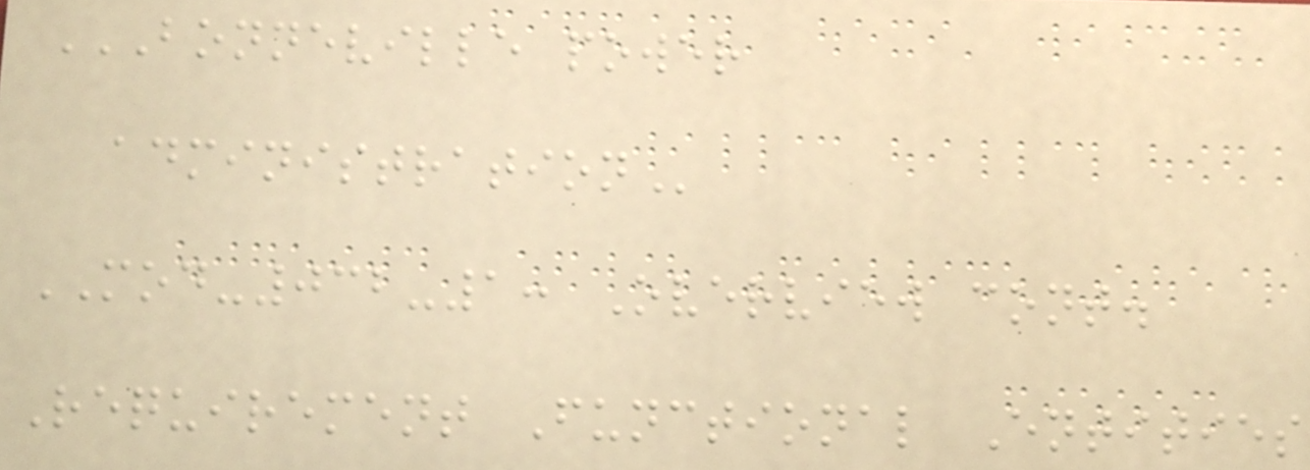BONNEVILLE POWER
ADMINISTRATION
MOD-032-1: Overview cont.
Requirement Functional Entities
